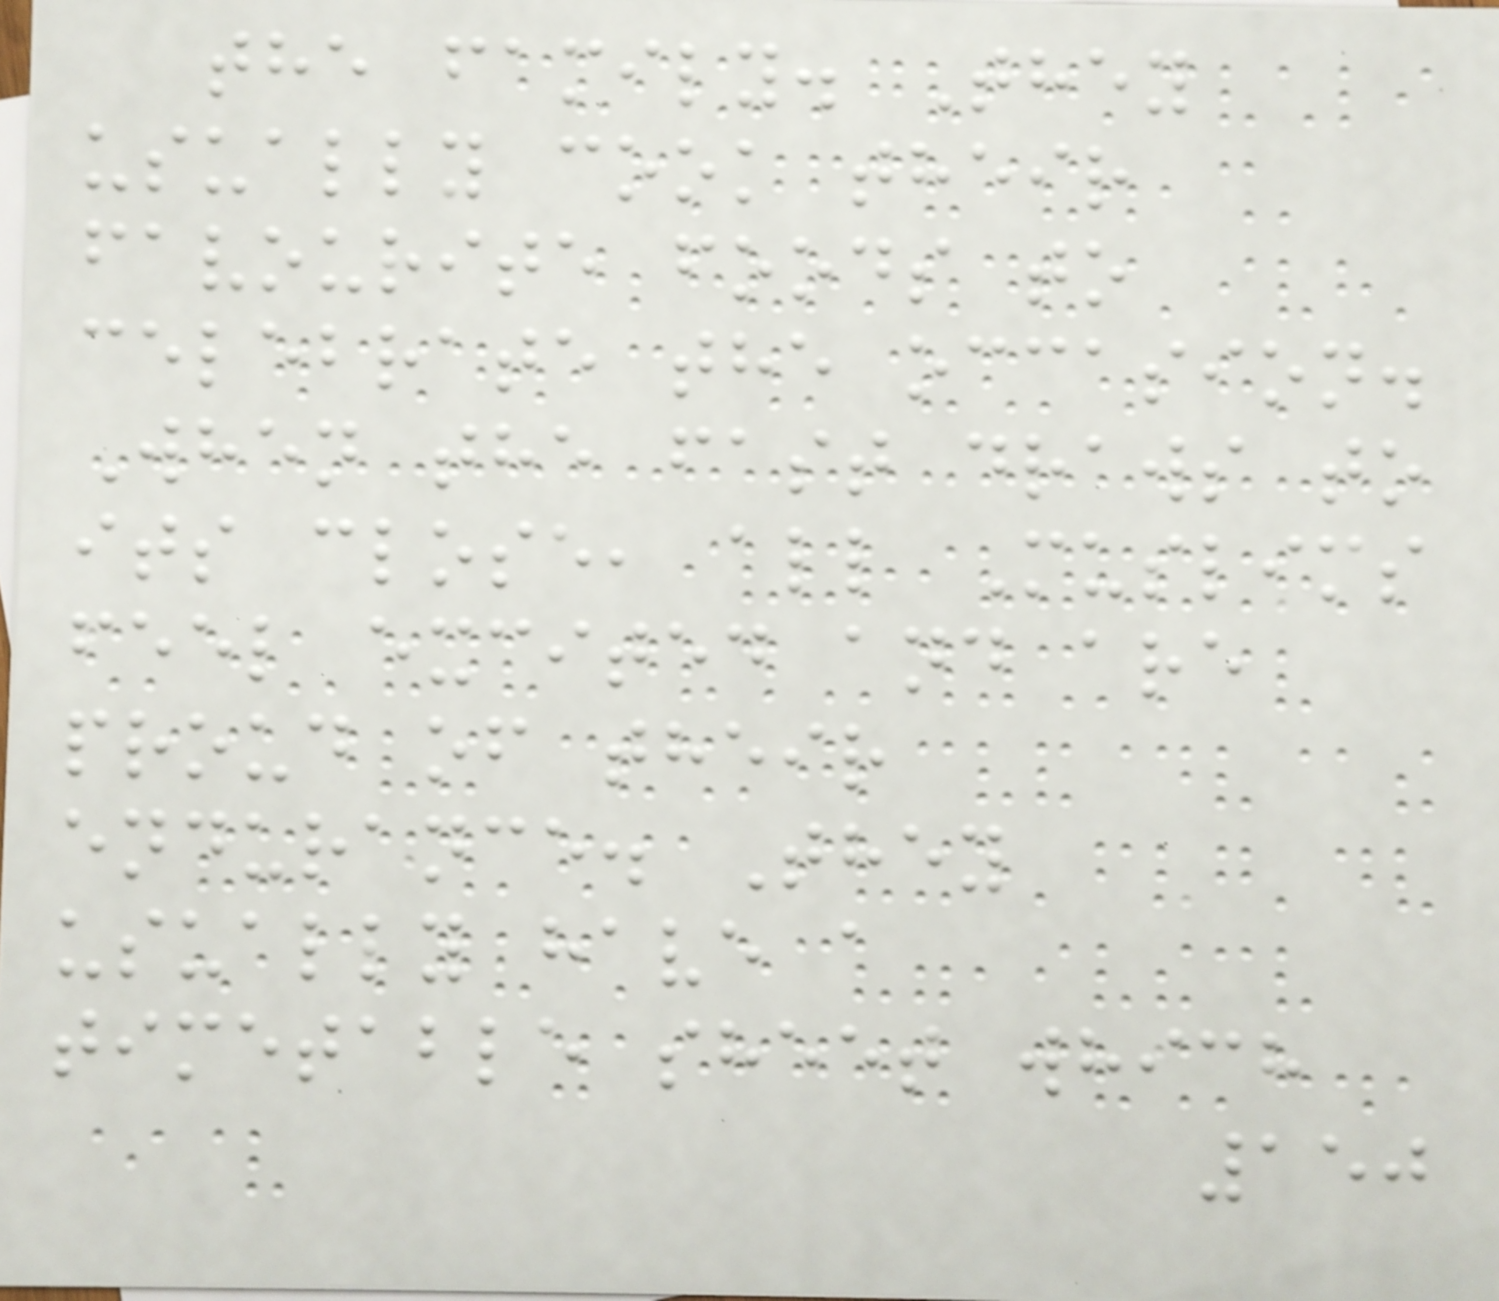the family. They
usually cook their
favourite foods to
celebrate the occasion.
When the fast draws to
its close, all Muslims
feel excited and are
proud of their
endurance. They
usually have a
timetable sheet which
150
